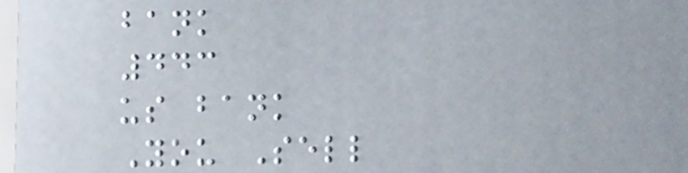bank
443
us bank
You Sell
